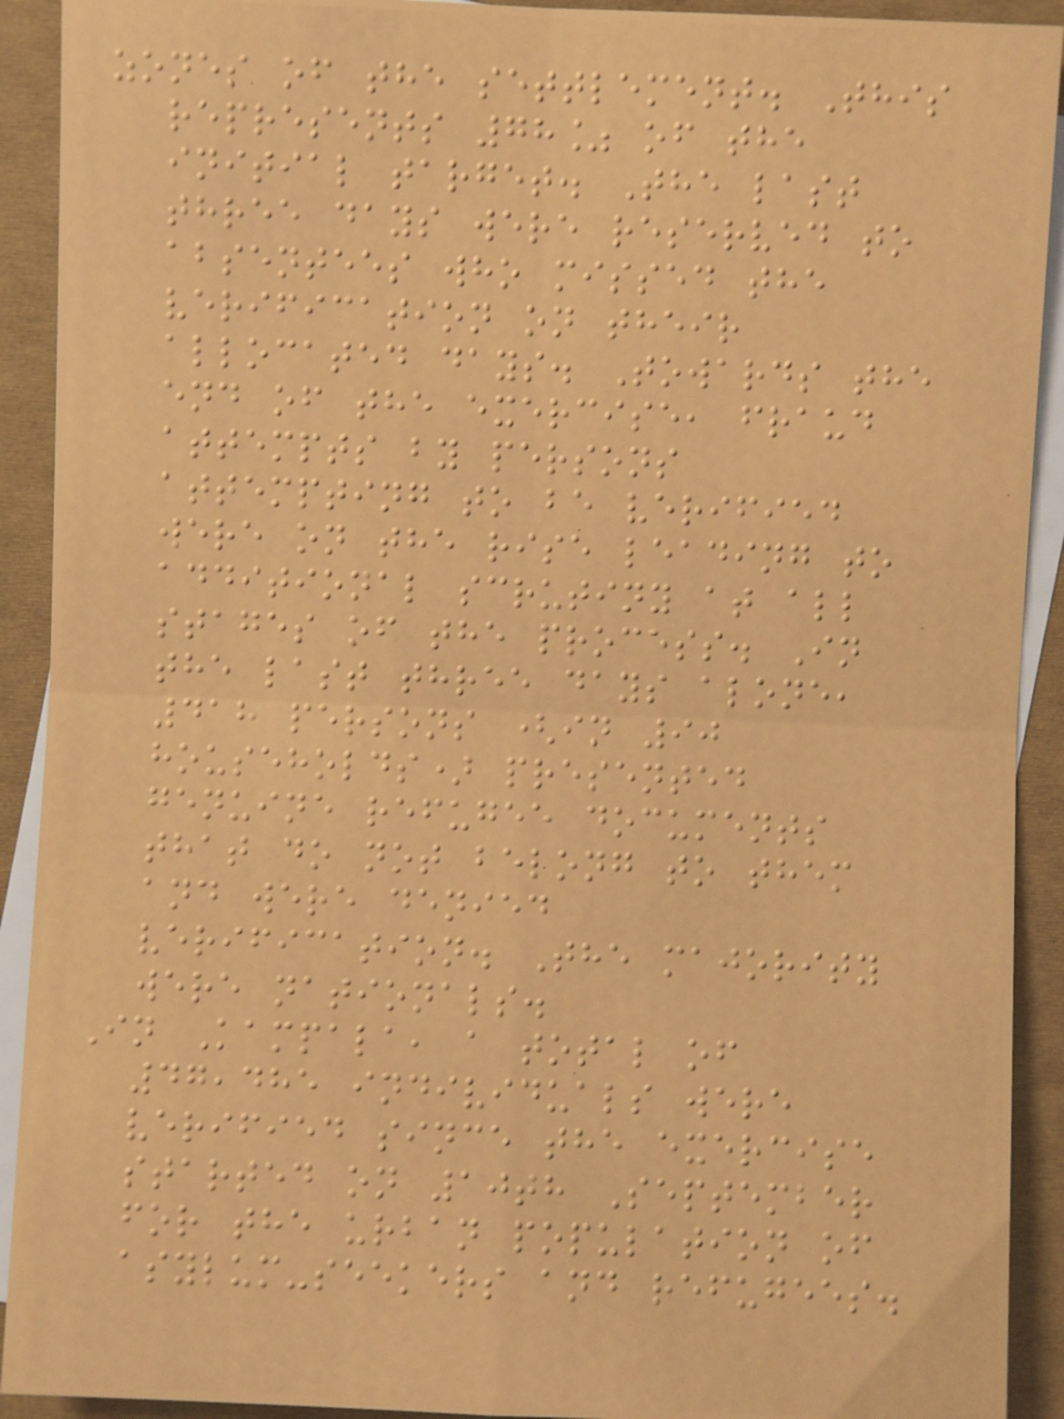zones of the settlement. This
represents 78% of the
initial target. The last
three days were reserved to
absentees who missed the
verification on their
allocated days. Towards the
end of the exercise, fraud
attempts by persons
attempting to be verified
were on the rise leading to
additional scrutiny at all
stages of the process. In
the last three days alone,
418 persons (in 90
households) presented
genuine refugee documents
that do not belong to them
and were denied
verification. The majority
were nationals.
In Kampala, a total of
47,485 individuals were
verified since the exercise
started on 10th September
for the urban population of
asylum-seekers and refugees.
